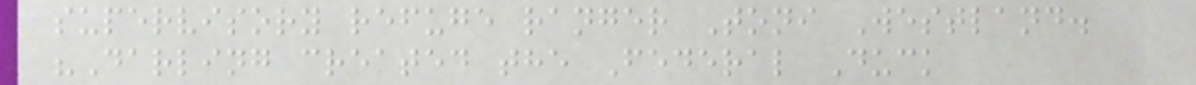supervisory refuge ranger Toni Westland.
"Darling created the Federal Duck
